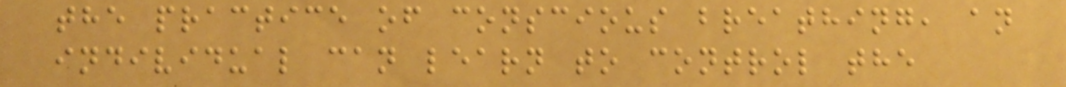the practice of conscious breathing, an
individual can learn to control the
